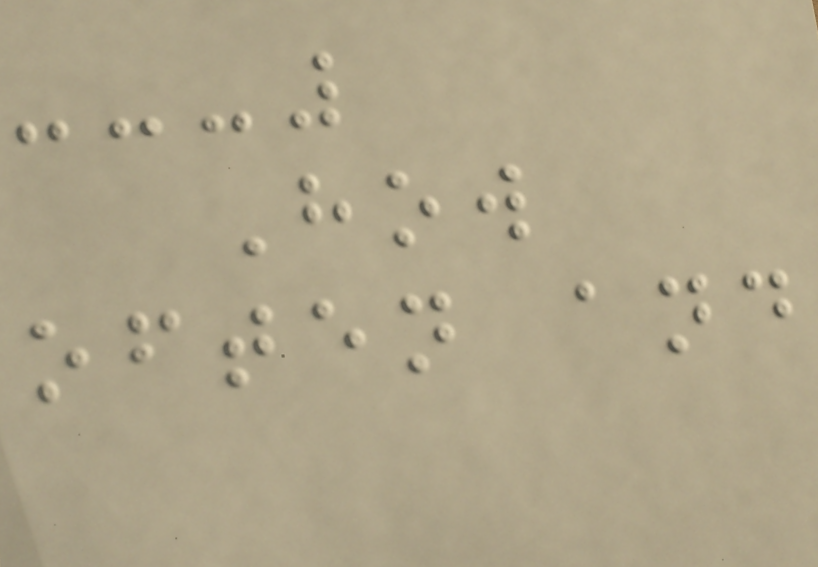How
often and
